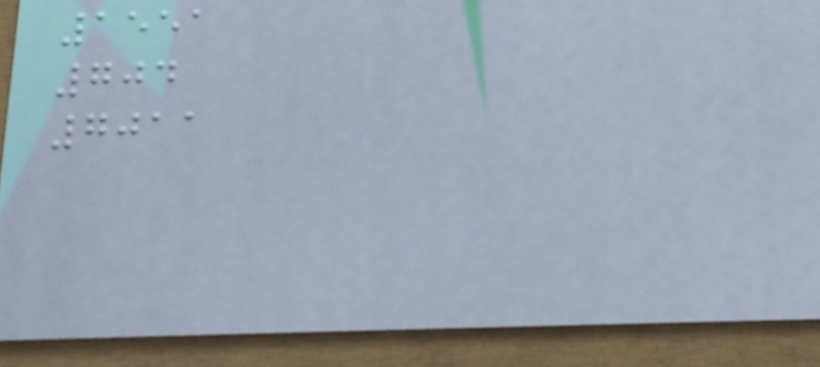1551
704
7011
